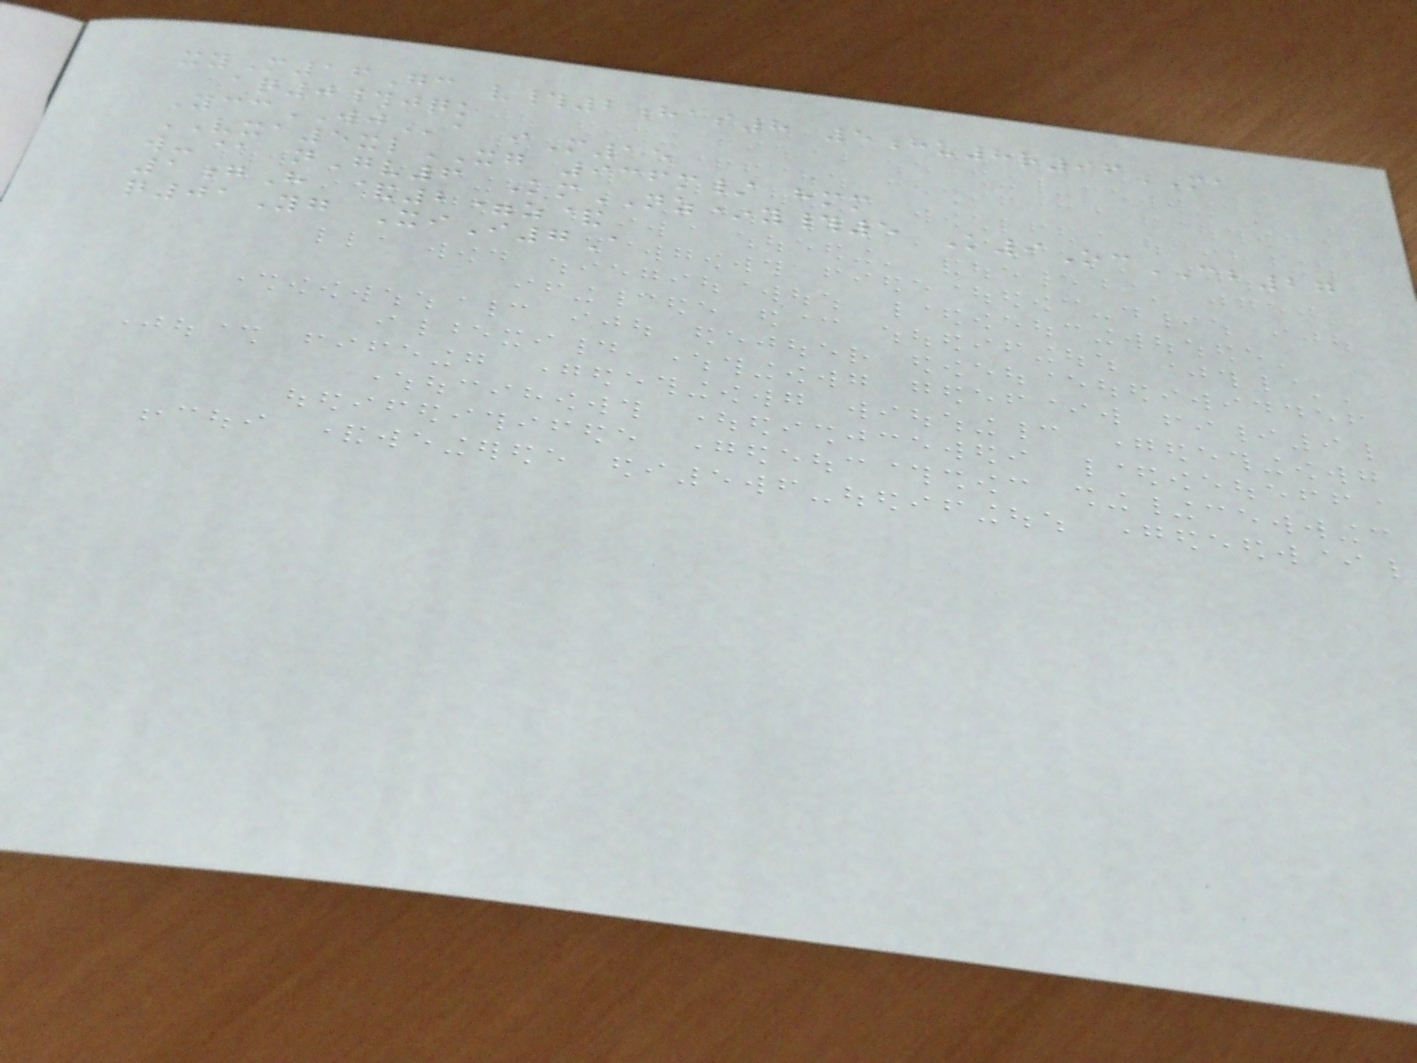xyM16Gc v#2has8 5hu8r96MA
aq0#jqk
YccWJa iM15
VXA5xlXG 936m/ hmm
w-@ nGv6 KmNZ*y#5 K9OcCB27
1gH &2=z&
q01Yg XiI7A
